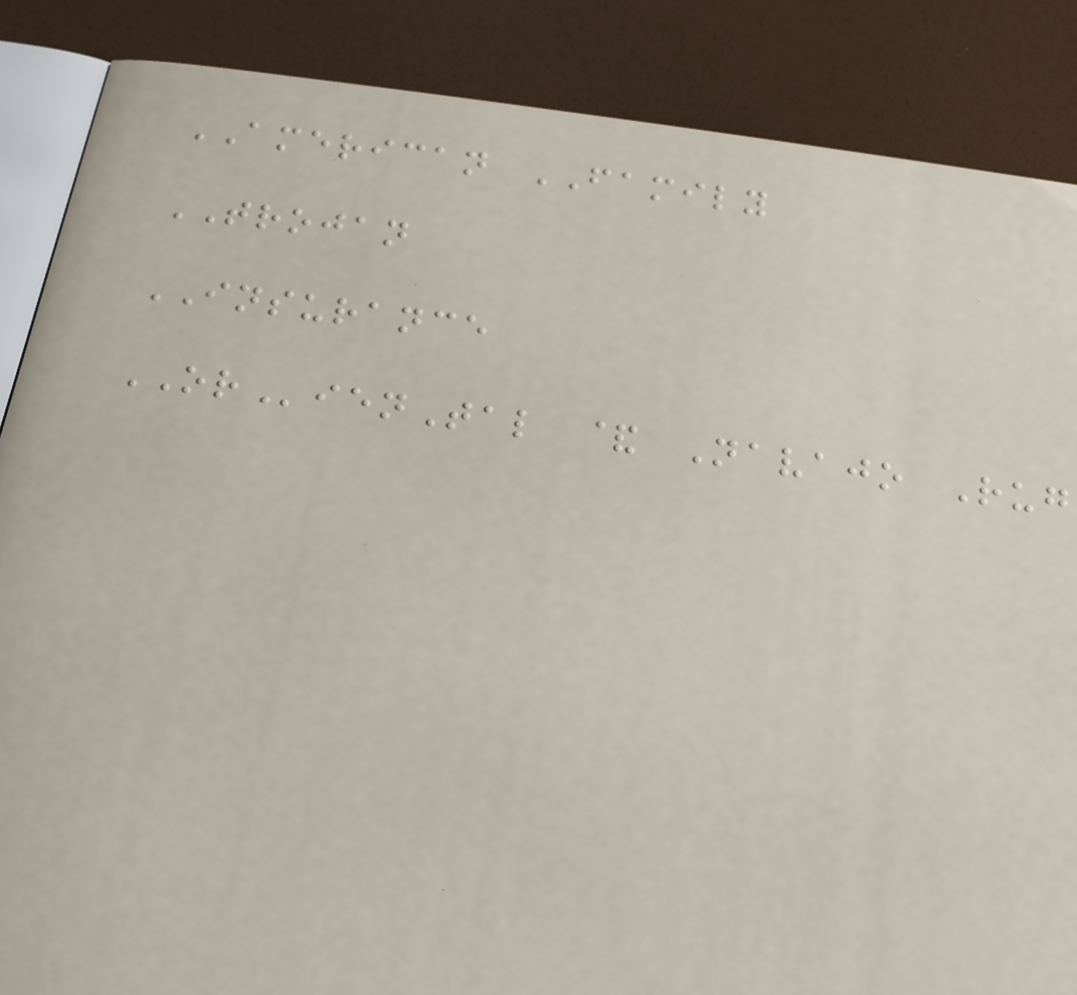AMERICAN FAMILY
TROJAN
INSURANCE
ORienTal & Navajo Rug
